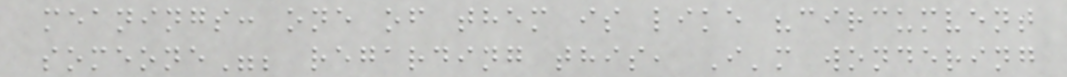meanings: one of them is like "circumvent
someone"; regarding this, I'm wondering
